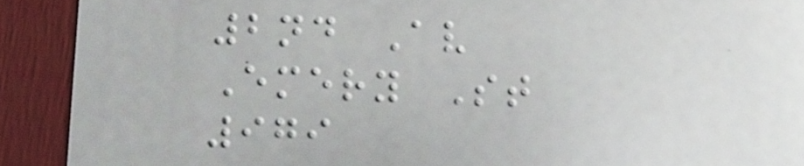2nd Av
Emery St
979
